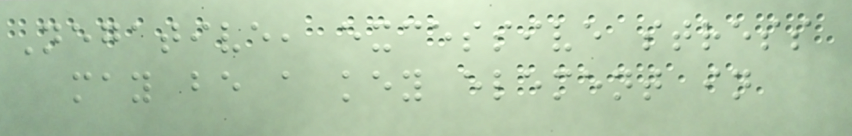Negative, excessive stress
may be a key element in
